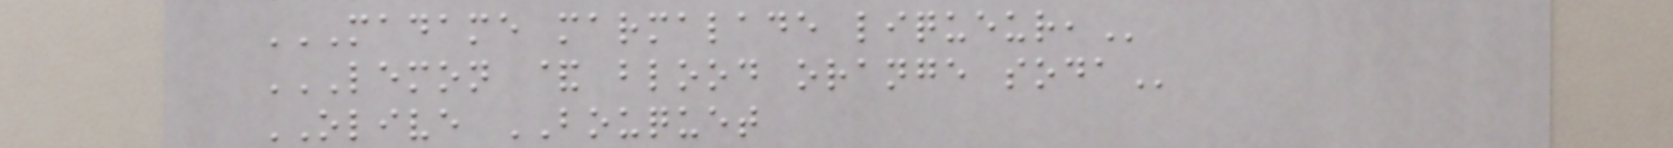MADAME MARMALADE LIQUEUR,
LEMON & BLOOD ORANGE SODA
OLIVE BOUQUET
